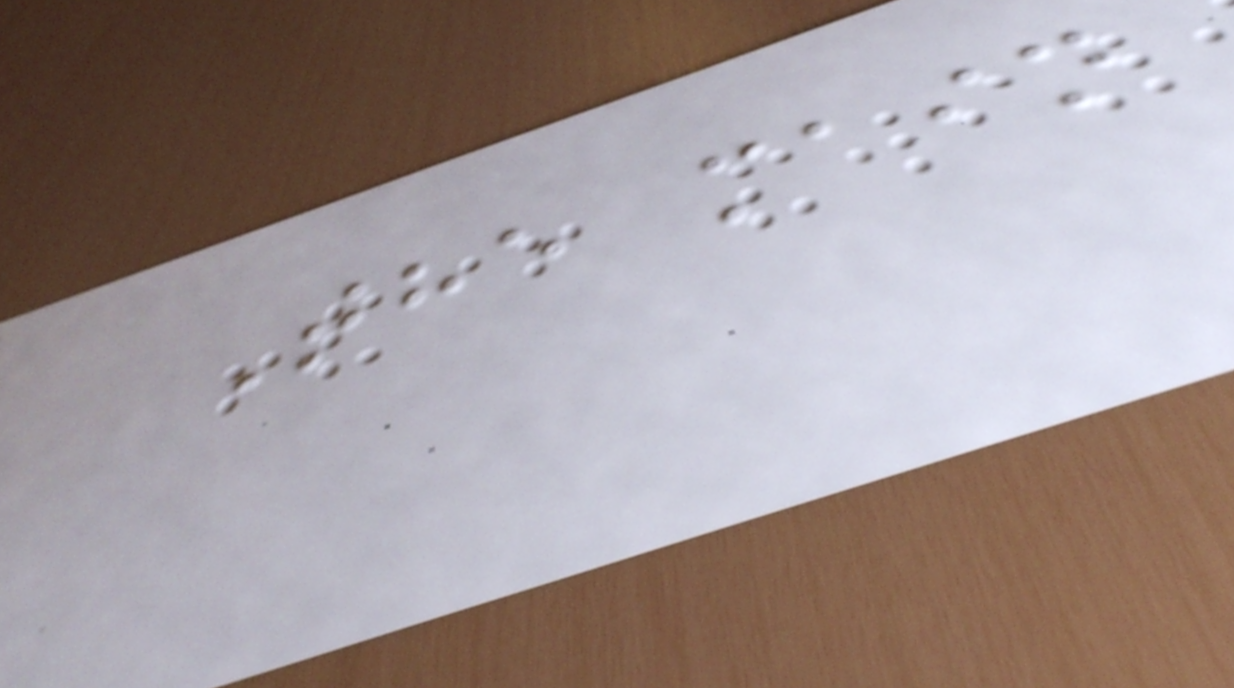The main
